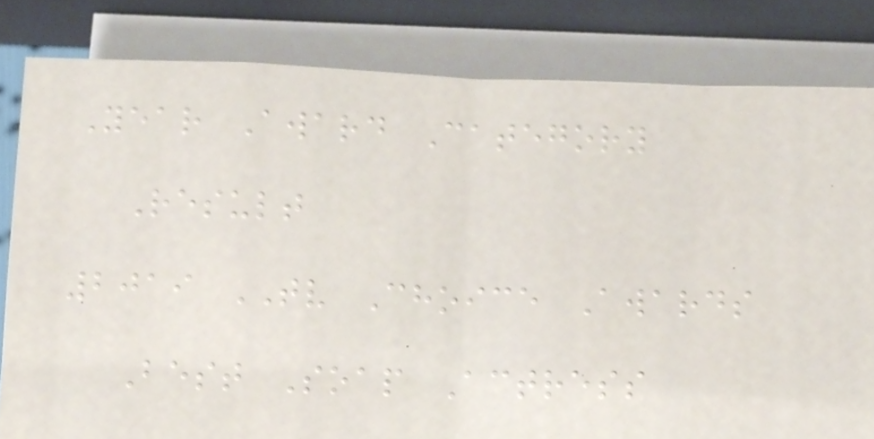Year Award Category
Result
2019 TV Choice Awards
Best Soap Actress
